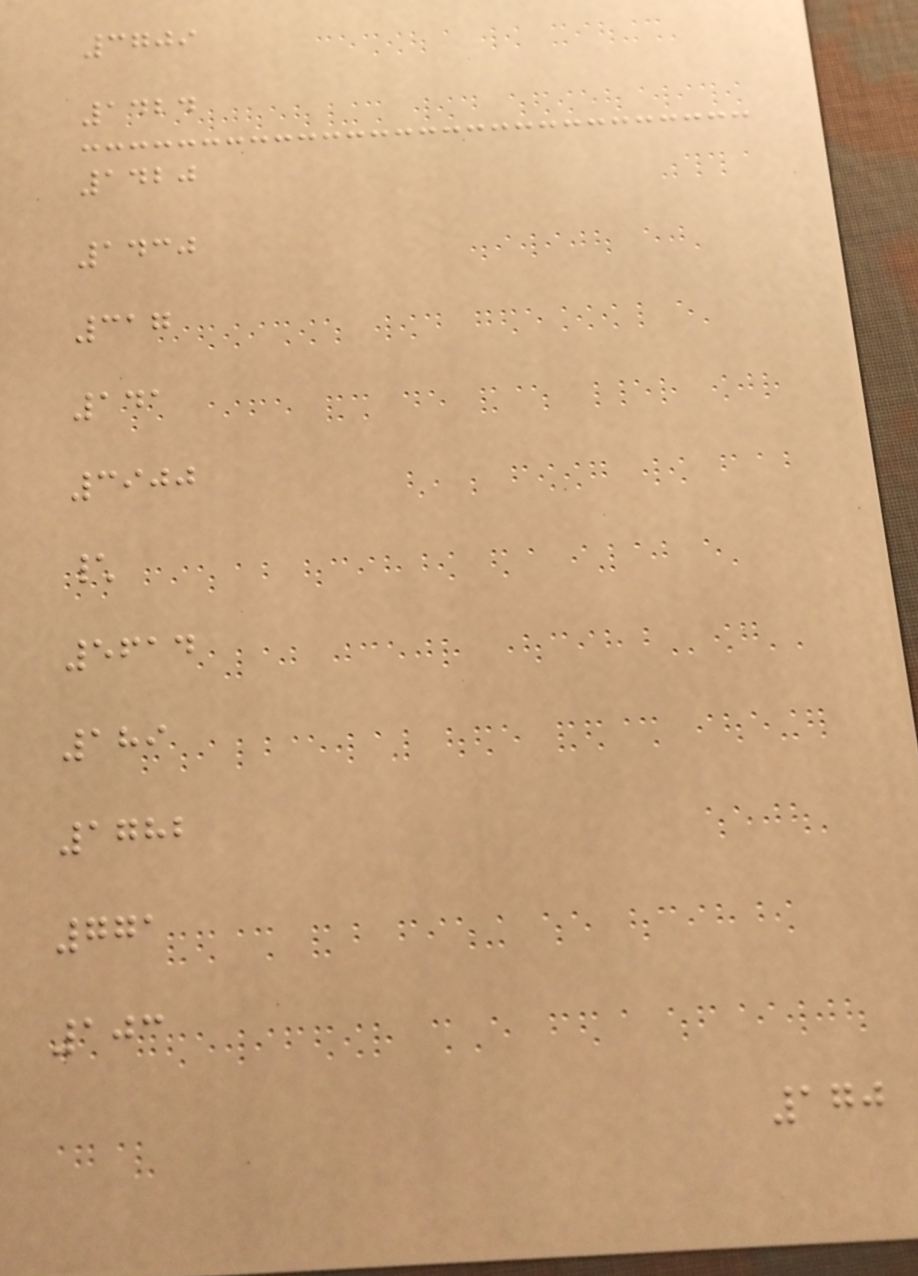3709
1424
1420
1430
317
141
3900
\
5614
189
1782
771
103
170
